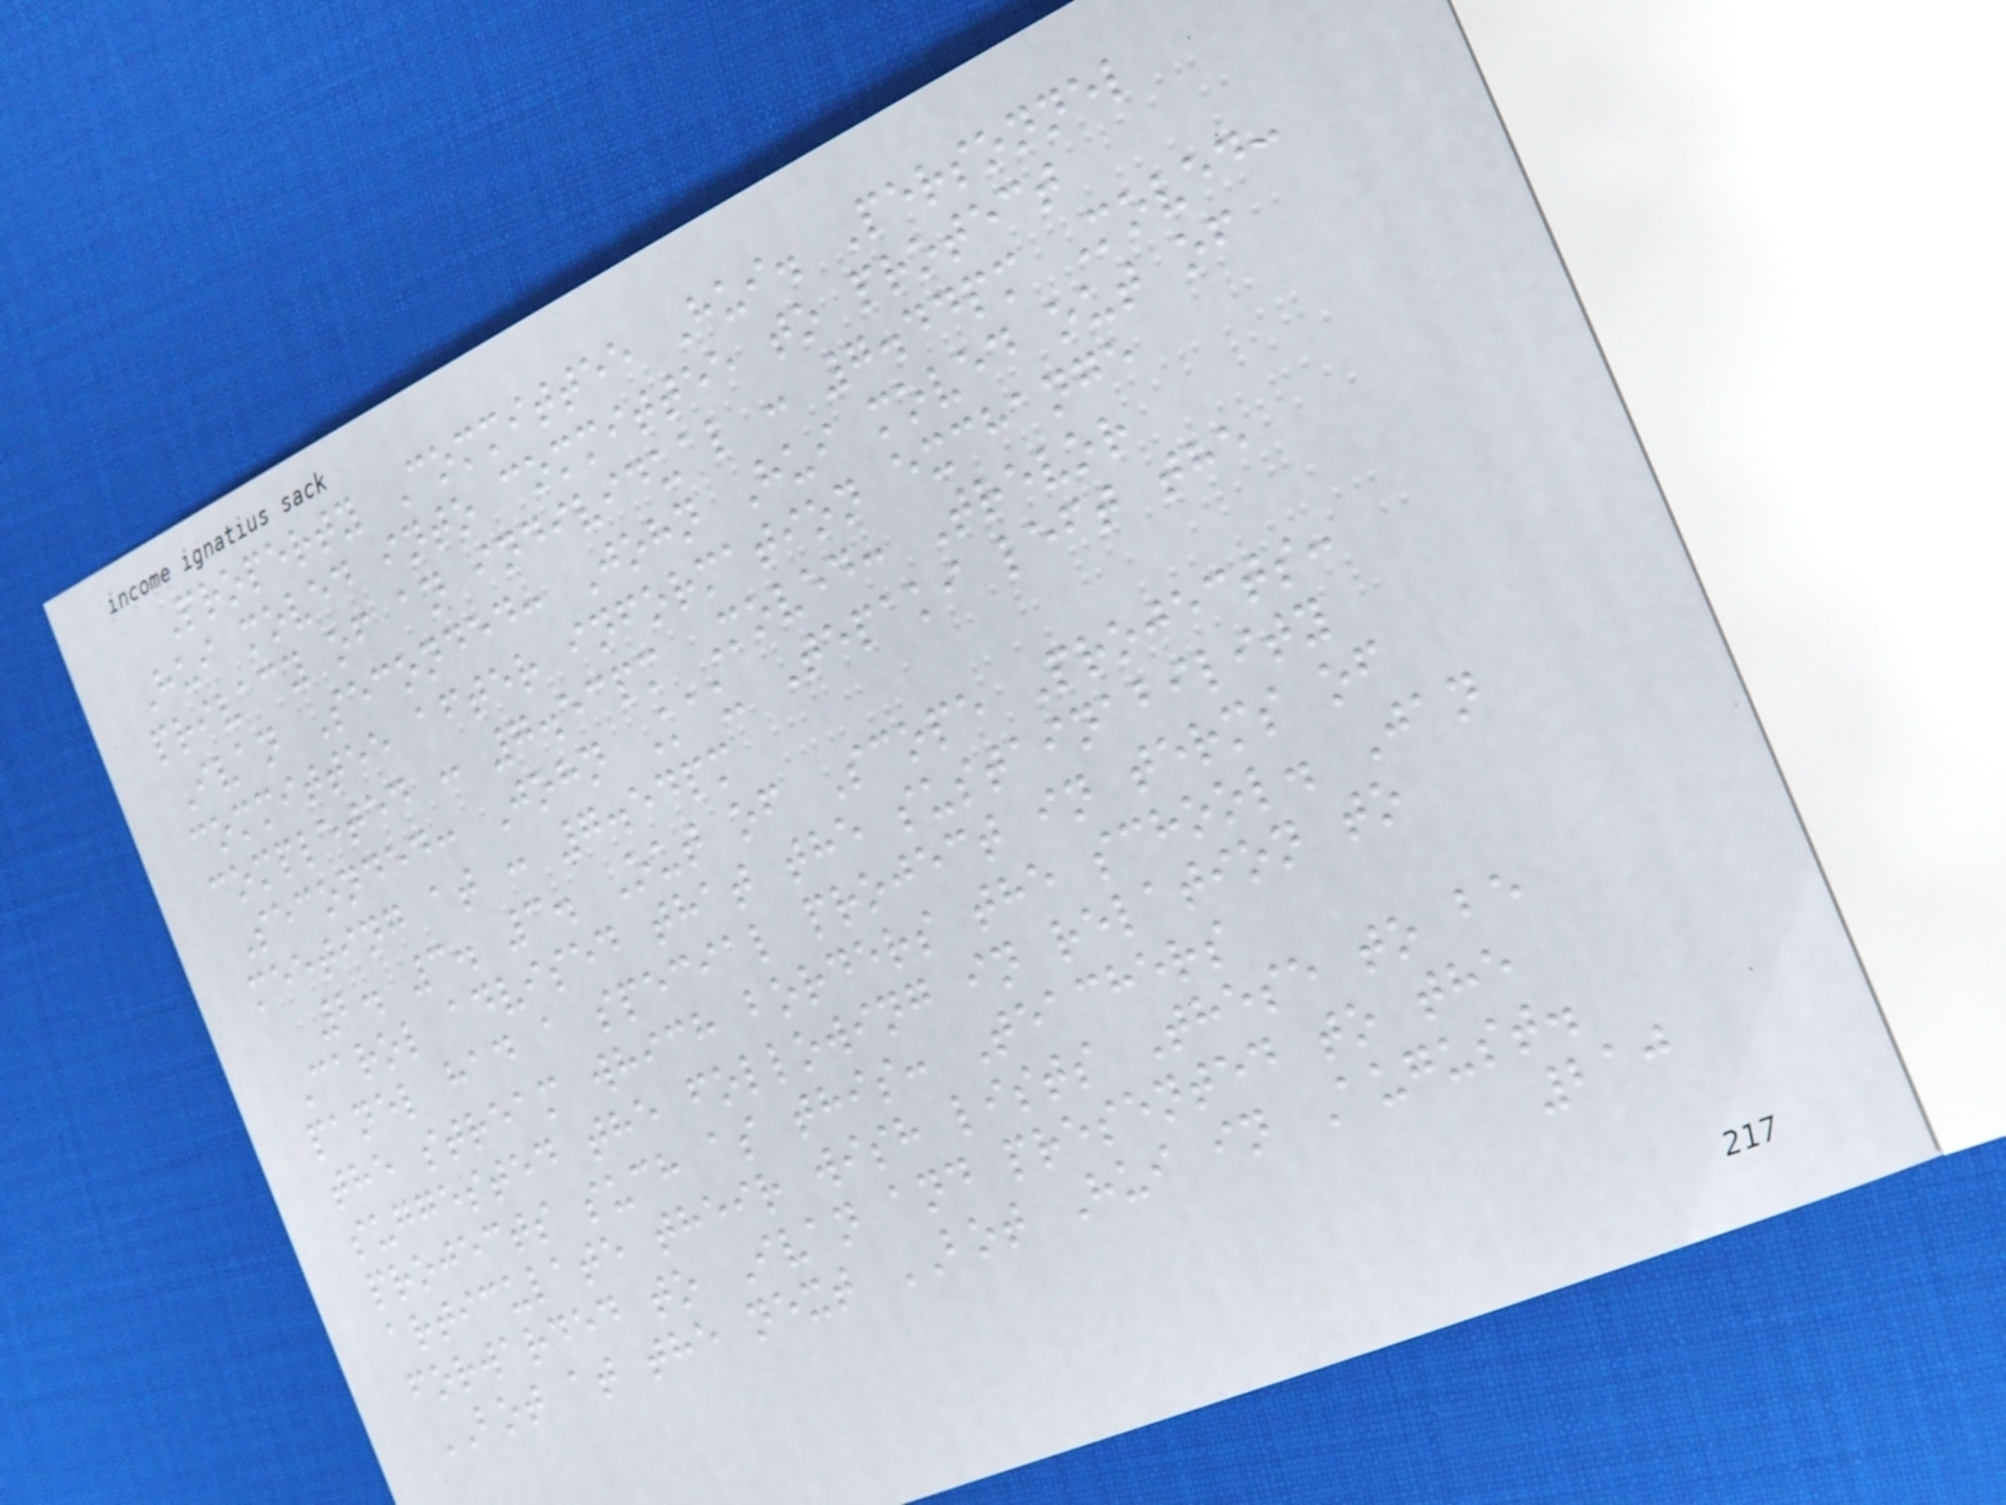Property Committee Hui. Personnel
Hui moved into committee to protect
privacy of an individual : 7.44pm Moved:
Ivan Seconded: John Hui moved out of
committee after information exchange
completed : 7.53pm Moved: Trevor
Seconded: John Kau Tepaki left the
meeting at : 7.54pm
2. 3. 3. Out of Scope Projects:
Carol advised that the sustainability
panel had a special project in terms of
the stream which borders the school. Jan
suggested the following in relation to
projects such as this: Teachers
articulate their wish lists These to be
forwarded to Ivan and presented to the
BOT at the next BOT Hui in August.
210
